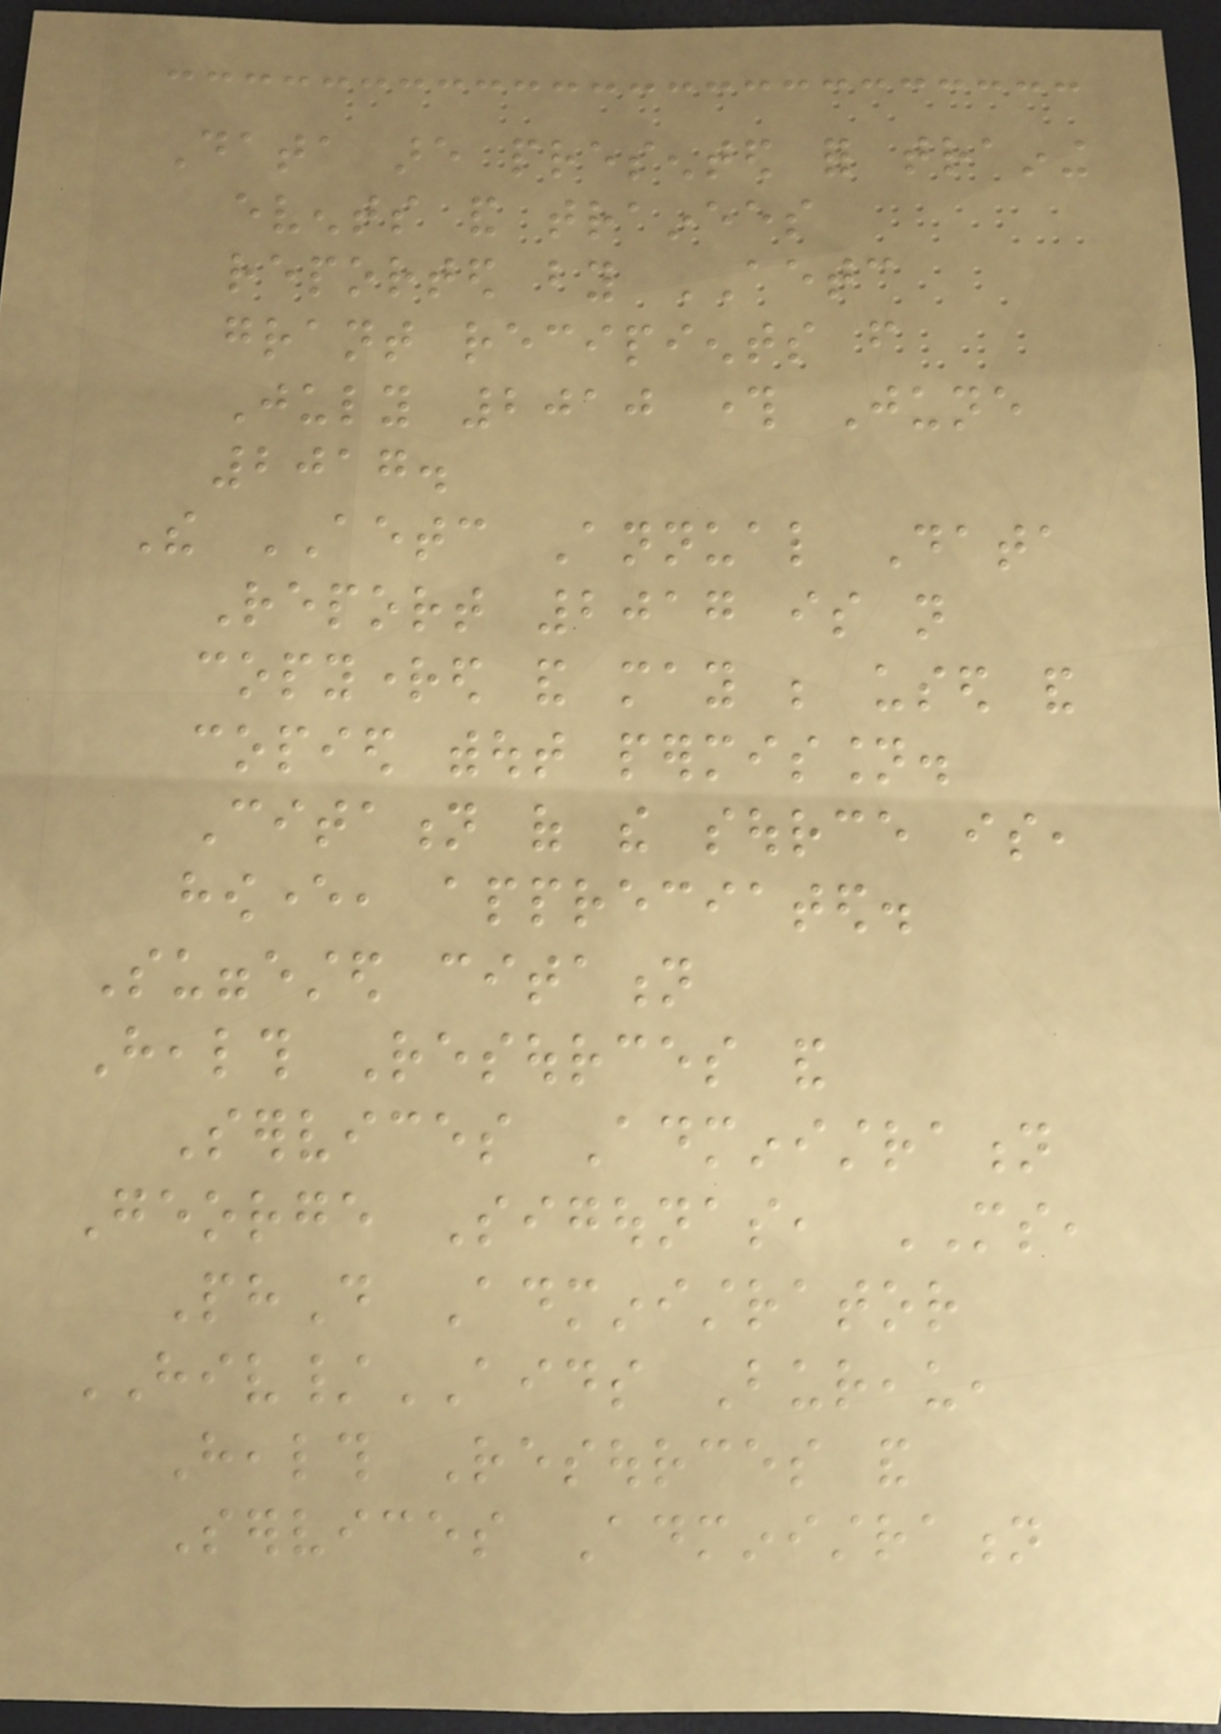Data are presented for training
events and trainees
reported by AETC
grant recipients from
July 2010 through June
2017.
The AETC Annual Data
Report 2017 is not
copyrighted and may be used and
copied without permission.
Citation of the source is,
however, appreciated.
Suggested citation
Health Resources and
Services Administration
George Sigounas, MS,
PhD Administrator
HIV/AIDS Bureau,
Health Resources and
Services Administration
